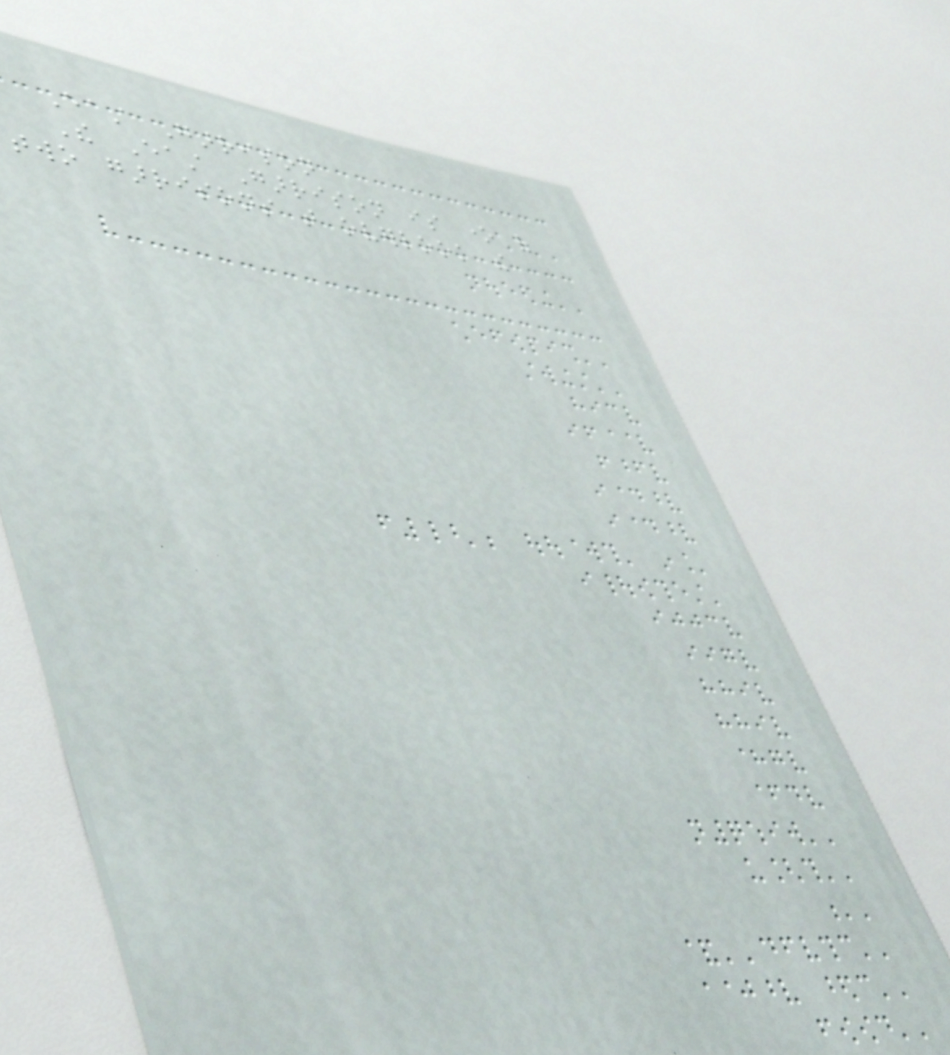East Garrison
The East Garrison is one of
two garrisons that overlook the
